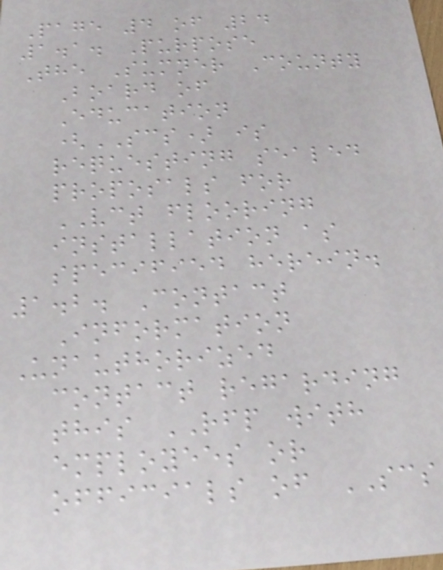Page 4 of 24
1.1. Purpose
The Sumner County
Board of
Education
(SCS) is
requesting sealed
proposals for
VCT flooring
installation as
specified herein.
1.2. Contact
Information
Unauthorized
contact regarding
this RFP with
employees or
officials of SCS
